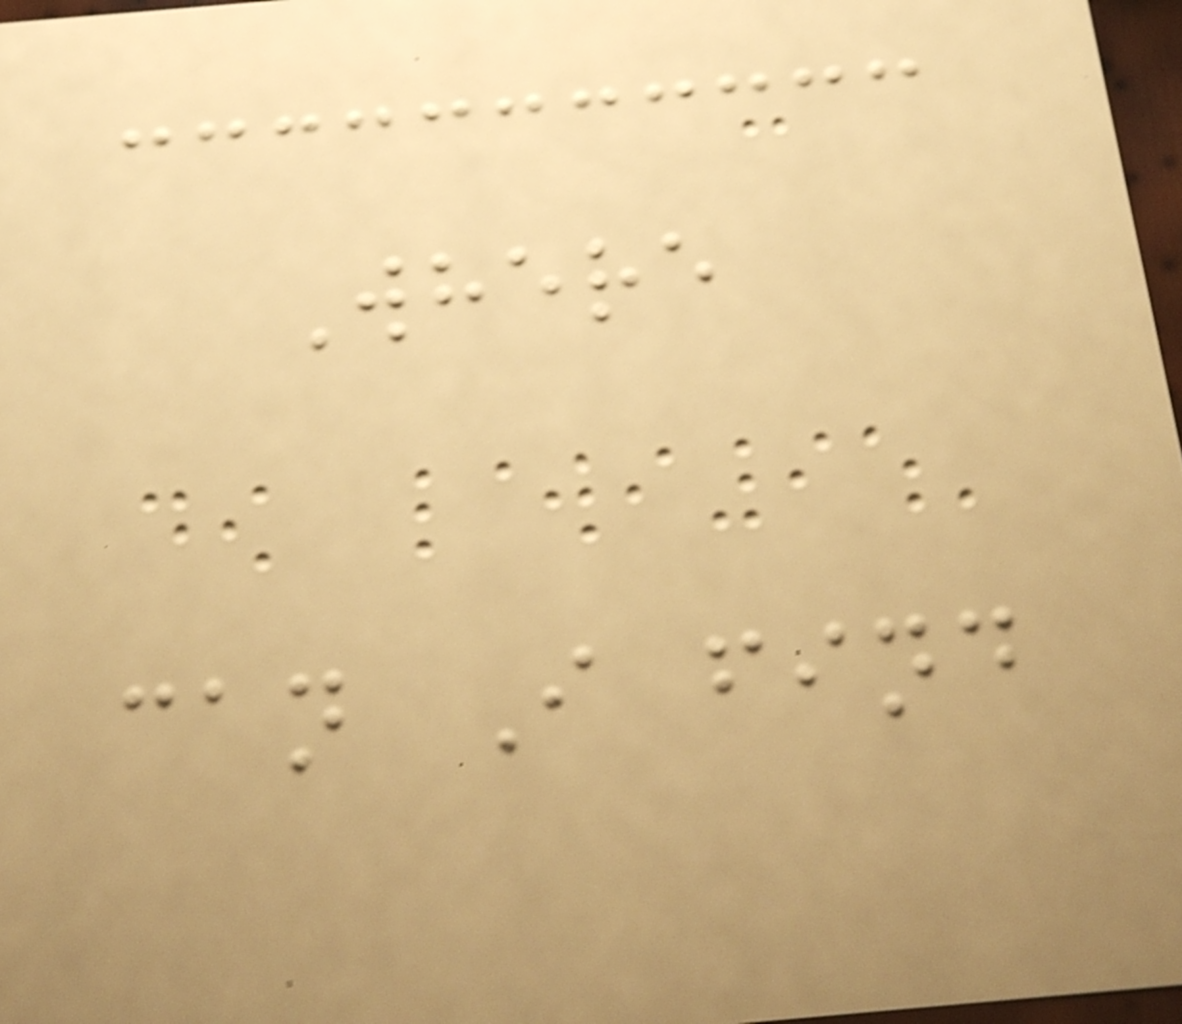Where
can I find
